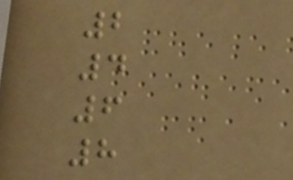2
4
6
8
